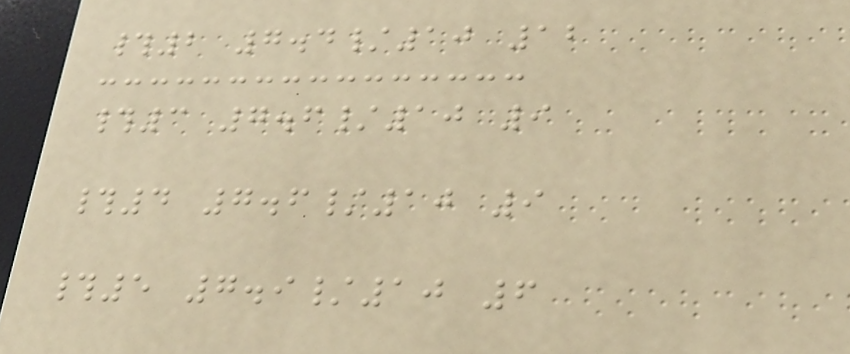#2 7.4/10 12
#3 7.6/10 9
#4 7.6/10 9
#5 7.9/10 6
